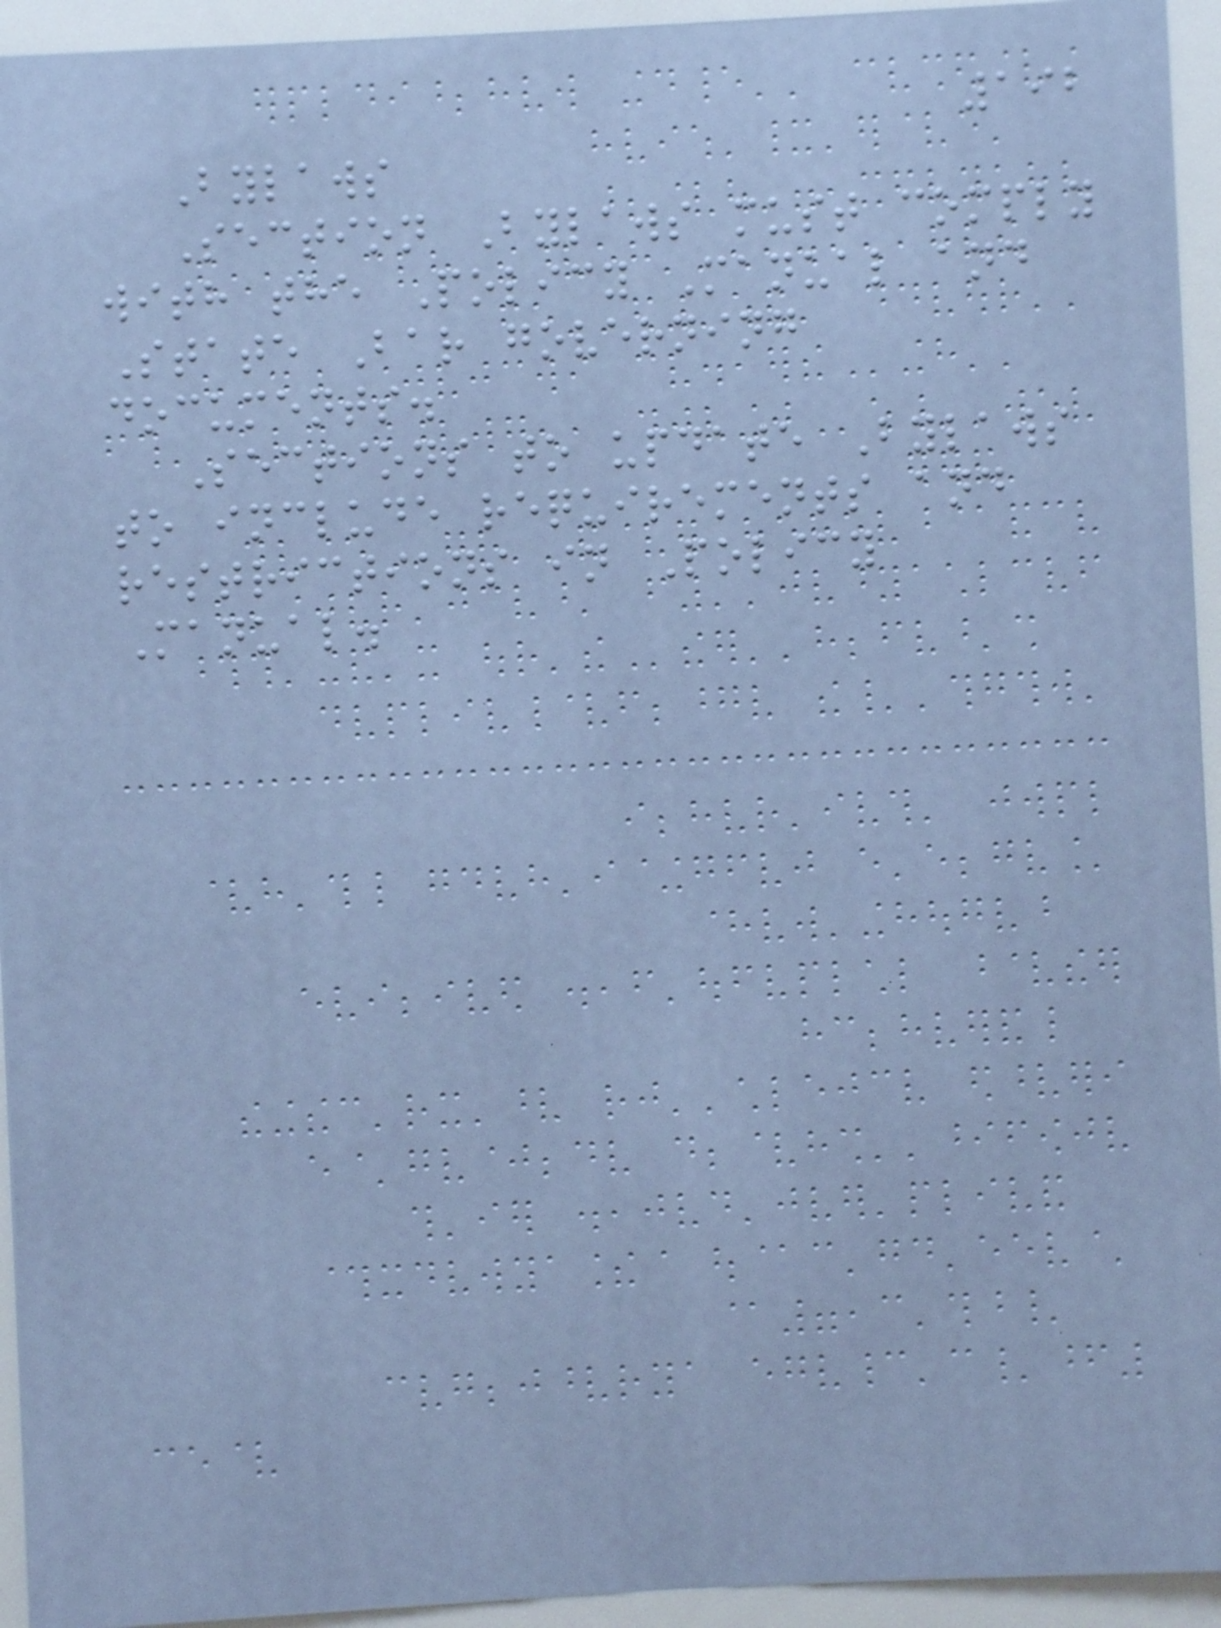192
Bylaws
Section Bylaws must comply
with the Policy Manual and
State Bar governing
documents.
Sections to update Bylaws
to include requirements and
restrictions in Policy
Manual.
